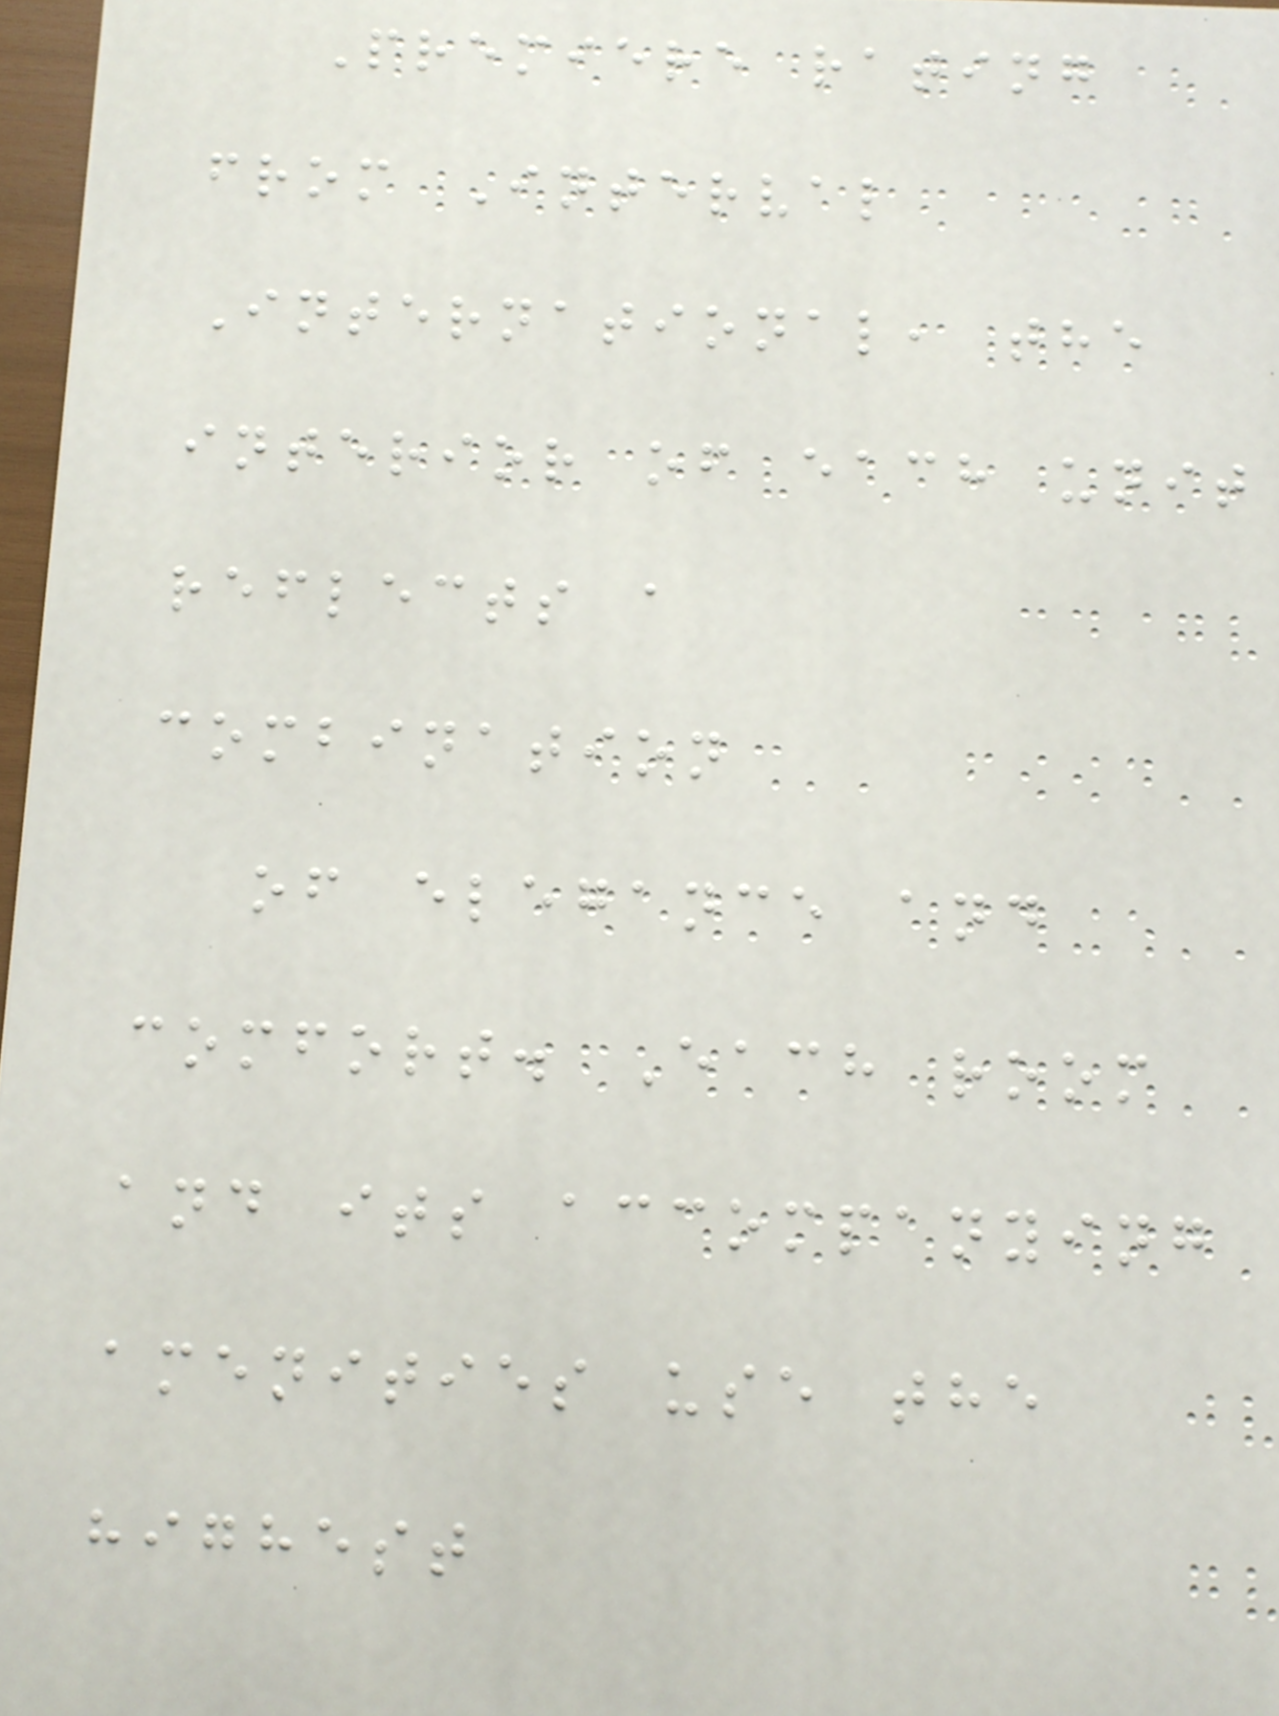Premiere rating
from Interval
International, the
interior of each unit
reflects a
combination
of elegance and
comfort. Each room
and its accompanying
amenities use the
highest
